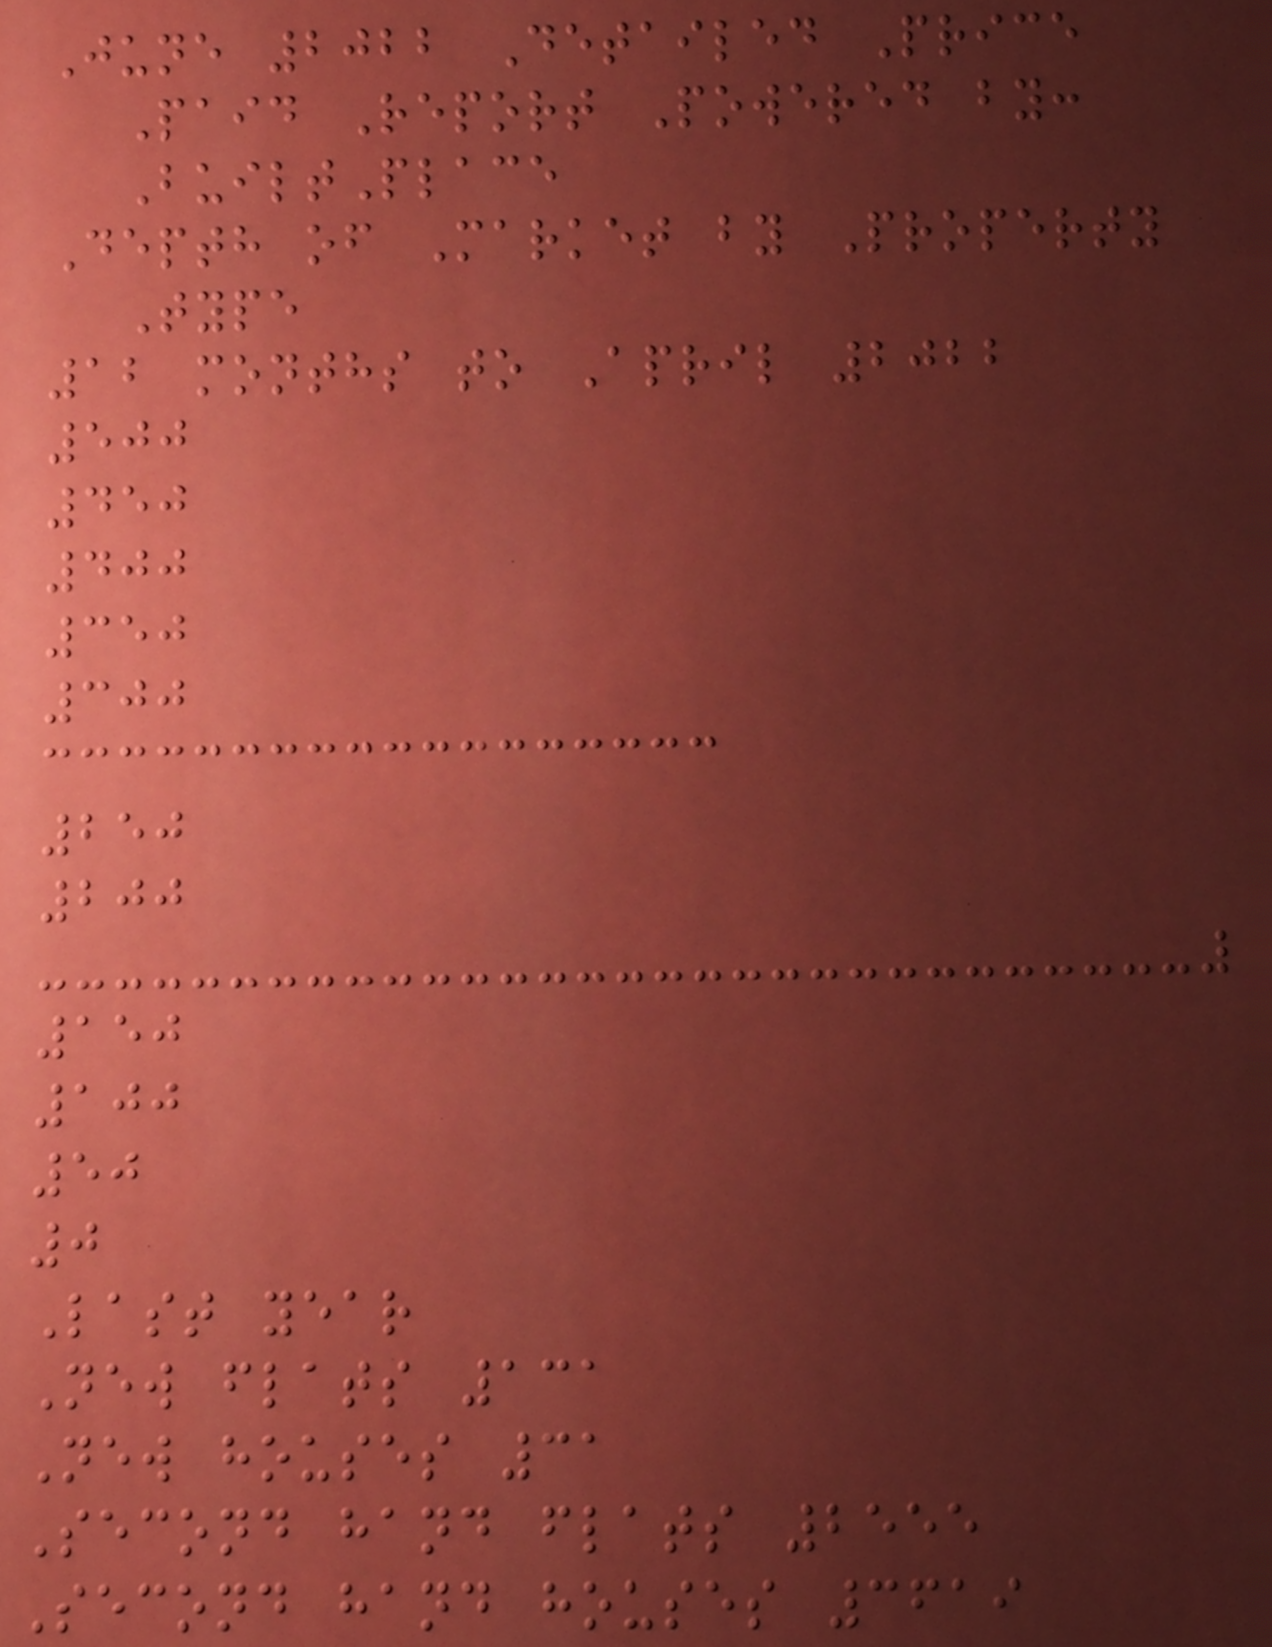June 2022 Detailed Price
Paid Report Powered by:
BuiltPlace
Depth of Market by Property
Type
12 months to April 2022
500
450
400
350
300
250
200
150
100
50
0
Last year
New flats 131
New houses 31
Second hand flats 2555
Second hand houses 3619
